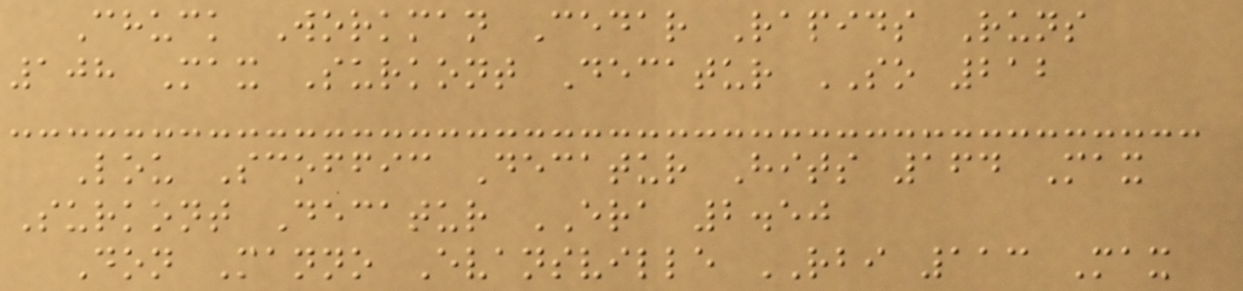Chuck Workman Cedar Rapids Runs
108 Max Surkont Decatur SO 212
Lou Scoffic Decatur Hits 164 Max
Surkont Decatur ERA 2.50
Don Manno Evansville RBI 113 Max
